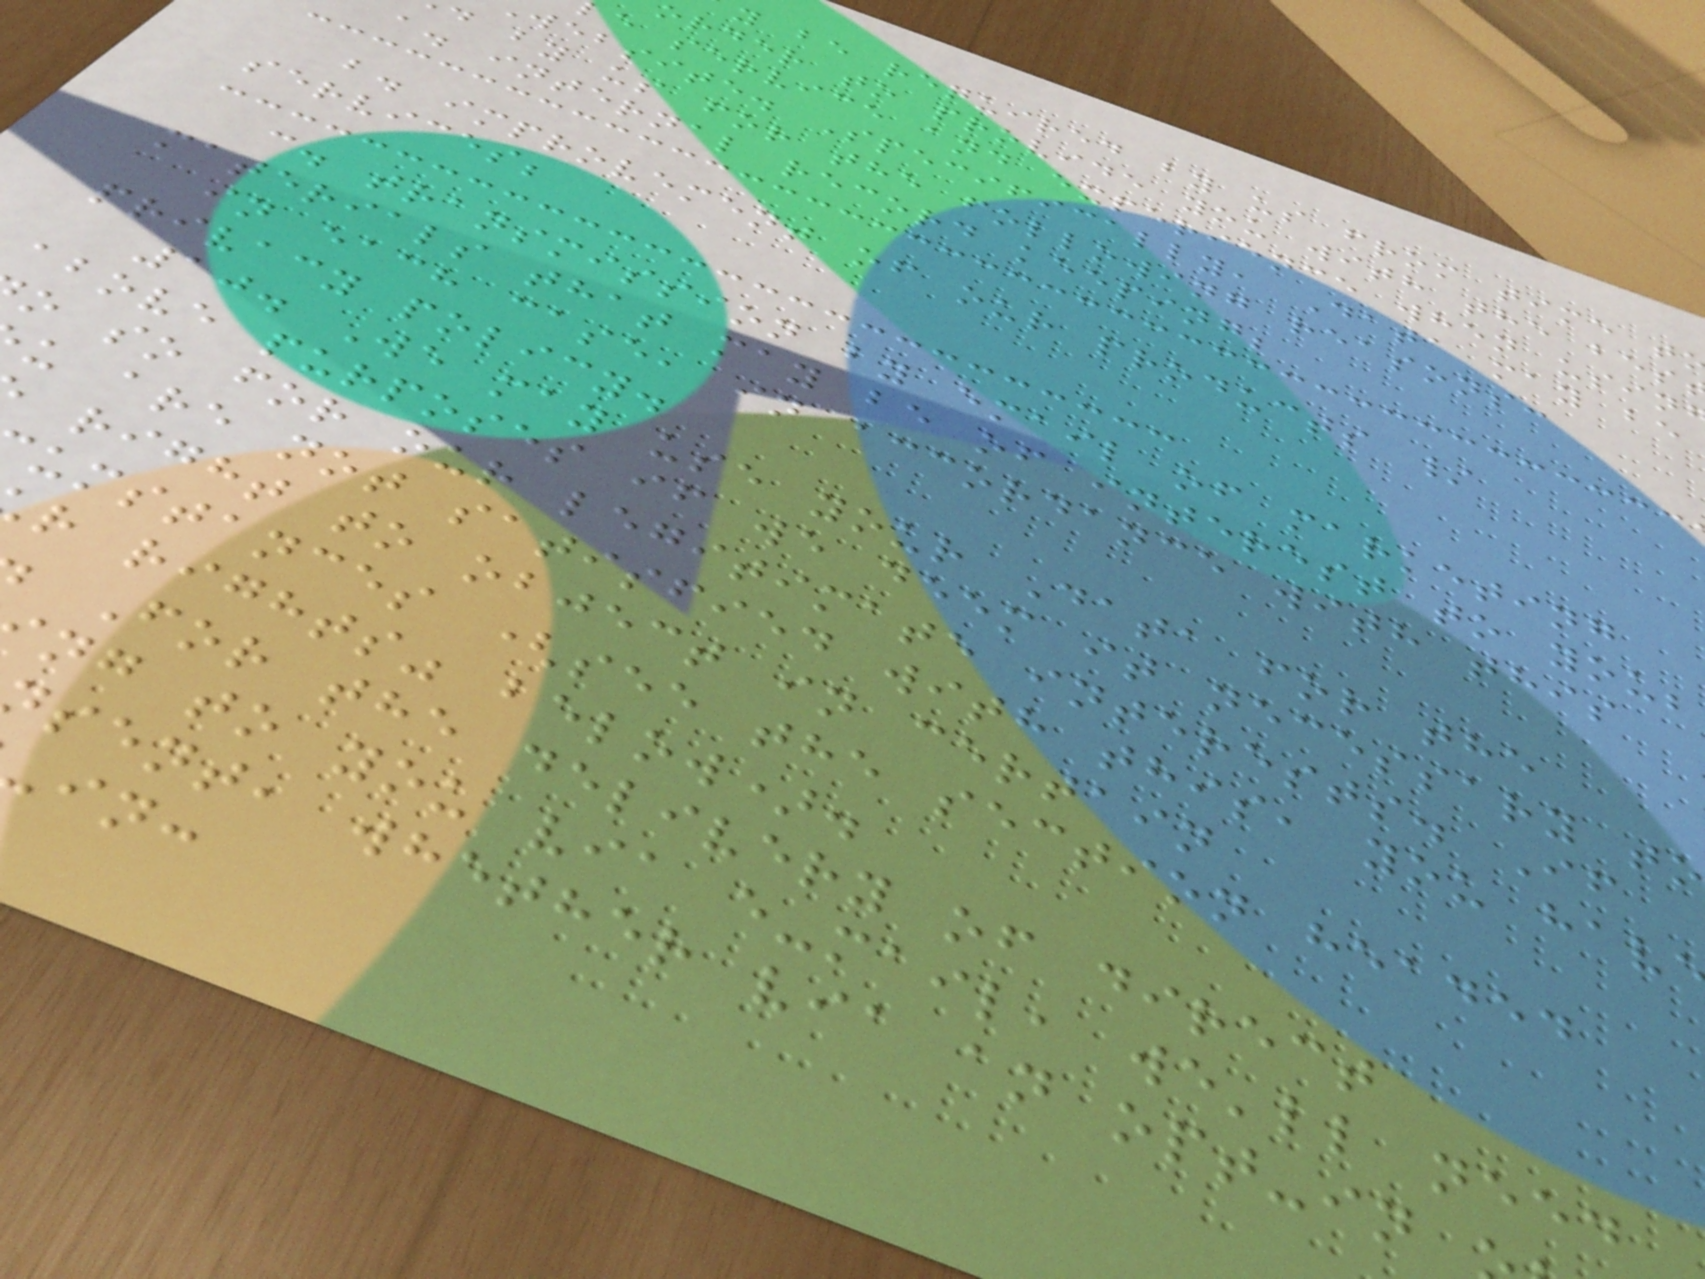y be required by us from time t
order to provide you with the bes
e service and experience when usin
website. Specifically, Data may be
d by us for the following reasons:
a. internal record keeping;
b. improvement of our products /
services;
c. transmission by email of marketing
materials that may be of interest to you;
in each case, in accordance with this
privacy policy.
10. We may use your Data for the
above purposes if we deem it necessary to
o so for our legitimate interests. If
u are not satisfied with this, you hav
right to object in certain
umstances (see the section headed
r rights" below).
For the delivery of direct
ng to you via e-mail, we'll need
sent, whether via an opt-in
